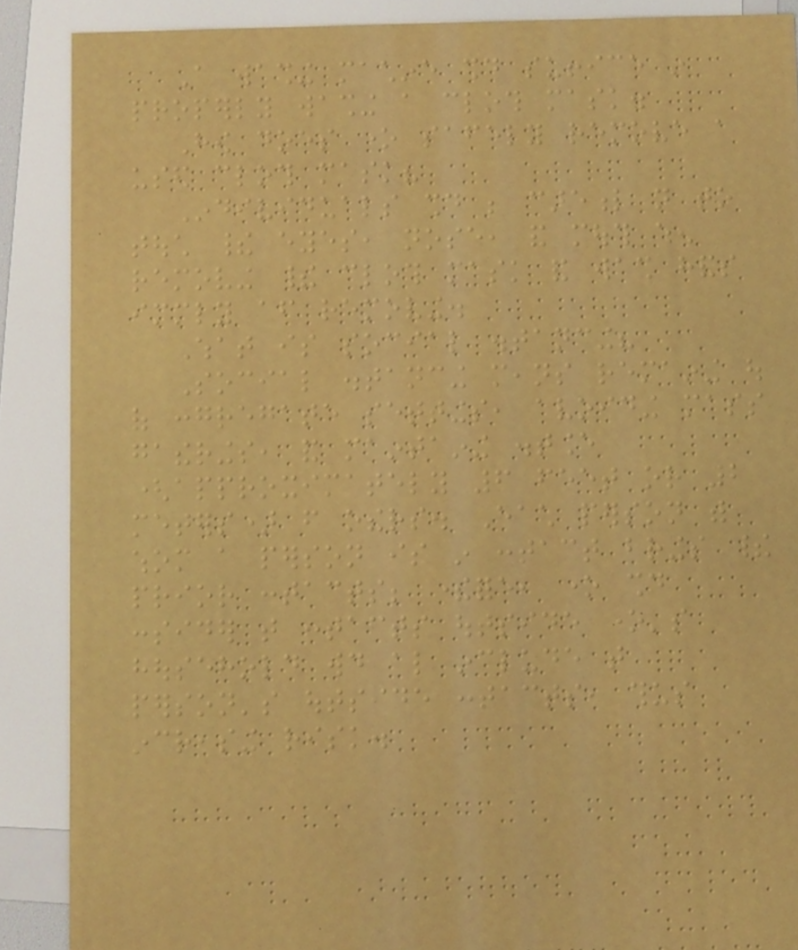A washing machine should suffice in
properly washing a cloth mask.
How does one safely remove a
used cloth mask?
Individuals should be careful not to
touch their eyes, nose, and mouth when
removing their cloth mask and wash hands
immediately after removing.
What is social distancing?
Social distancing means remaining out
of congregate settings, avoiding mass
gatherings, and maintaining distance
(approximately 6 feet or 2
meters) from others. Each person with
whom a person is in contact brings their
prior contacts; therefore, one should
consider that contacts outside one's
household would also include that
person's outside contacts, thus
increasing risk.
